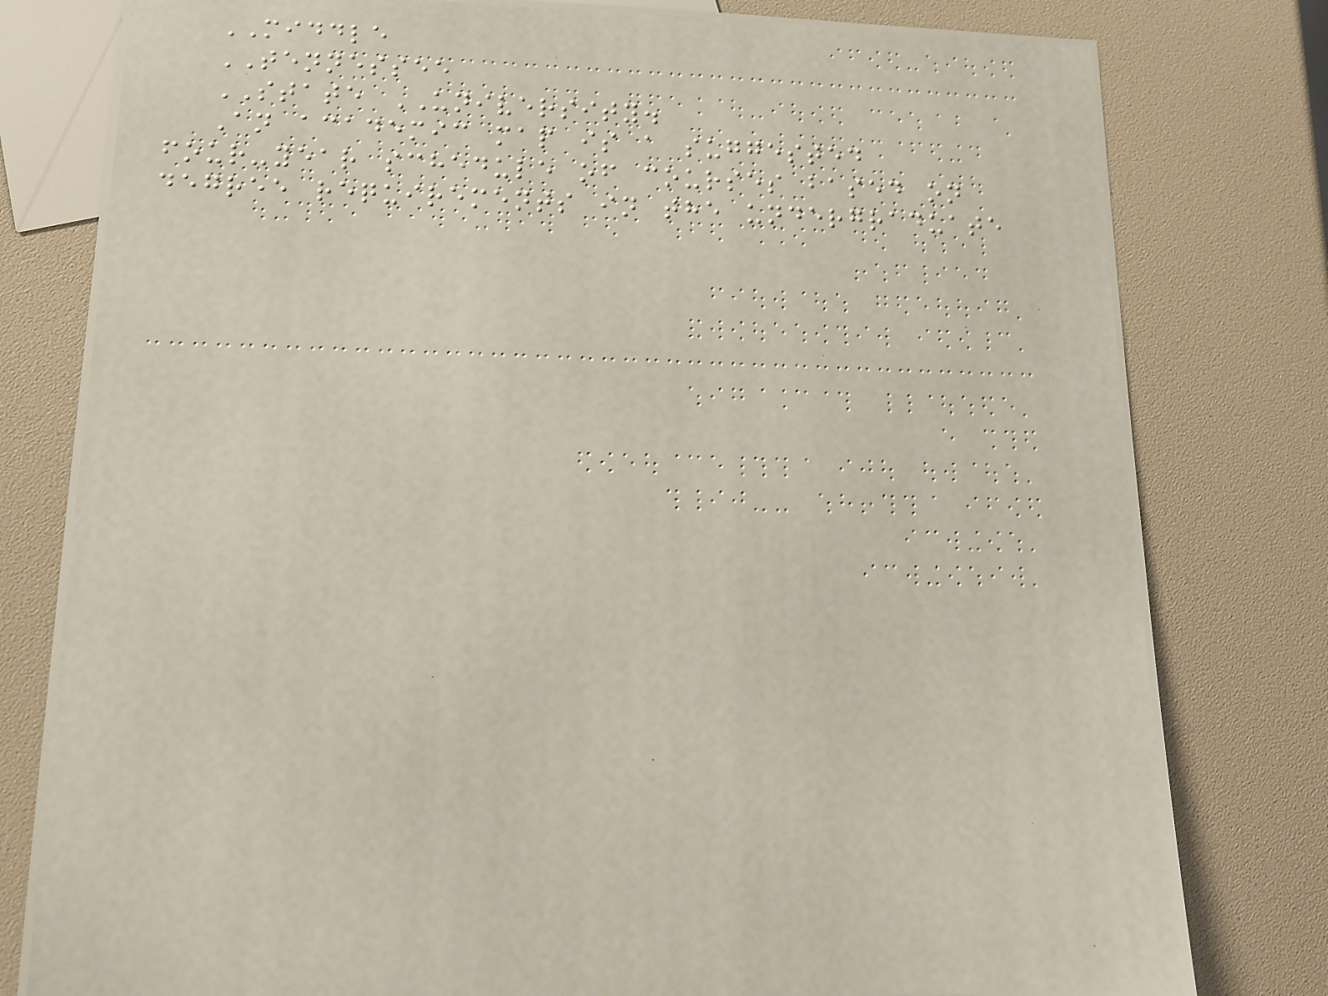MIDDLE
TENNESSEE
STATE UNIVERSITY.
An academic map is a suggested
four-year schedule of courses based on
degree requirements in the undergraduate
